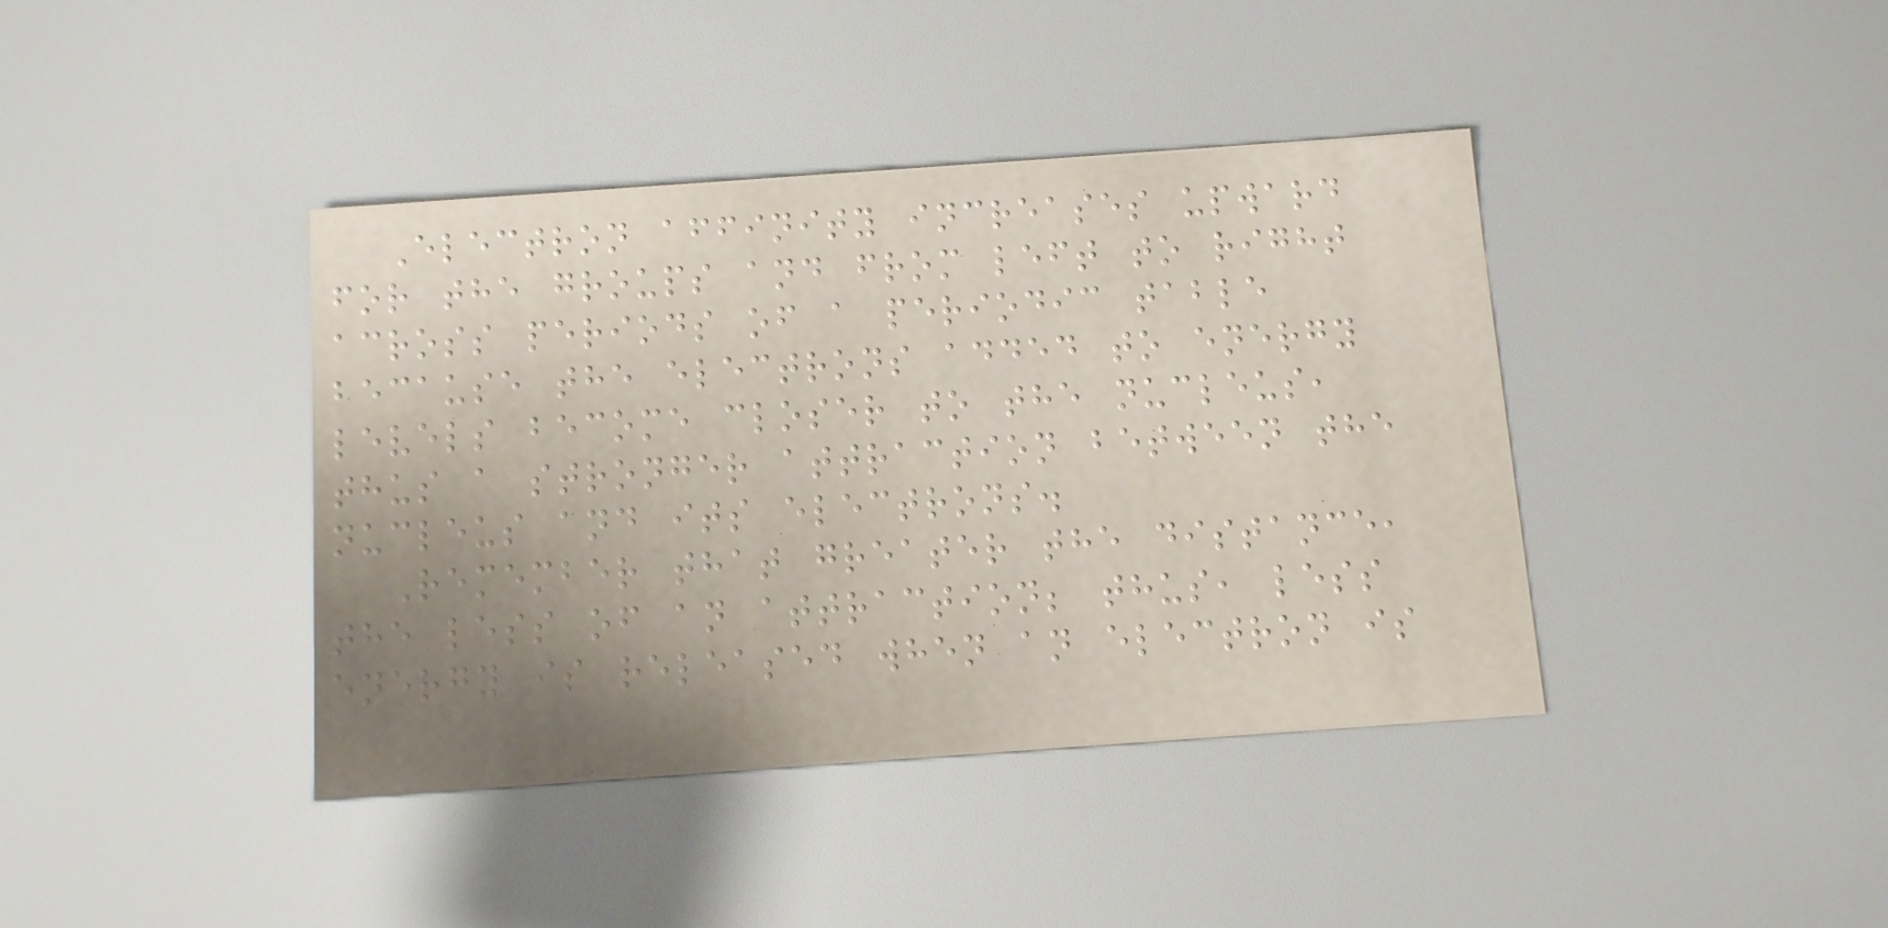Electron affinity increases upward
for the groups and from left to right
across periods of a periodic table
because the electrons added to energy
levels become closer to the nucleus,
thus a stronger attraction between the
nucleus and its electrons.
Remember that greater the distance,
the less of an attraction; thus, less
energy is released when an electron is
